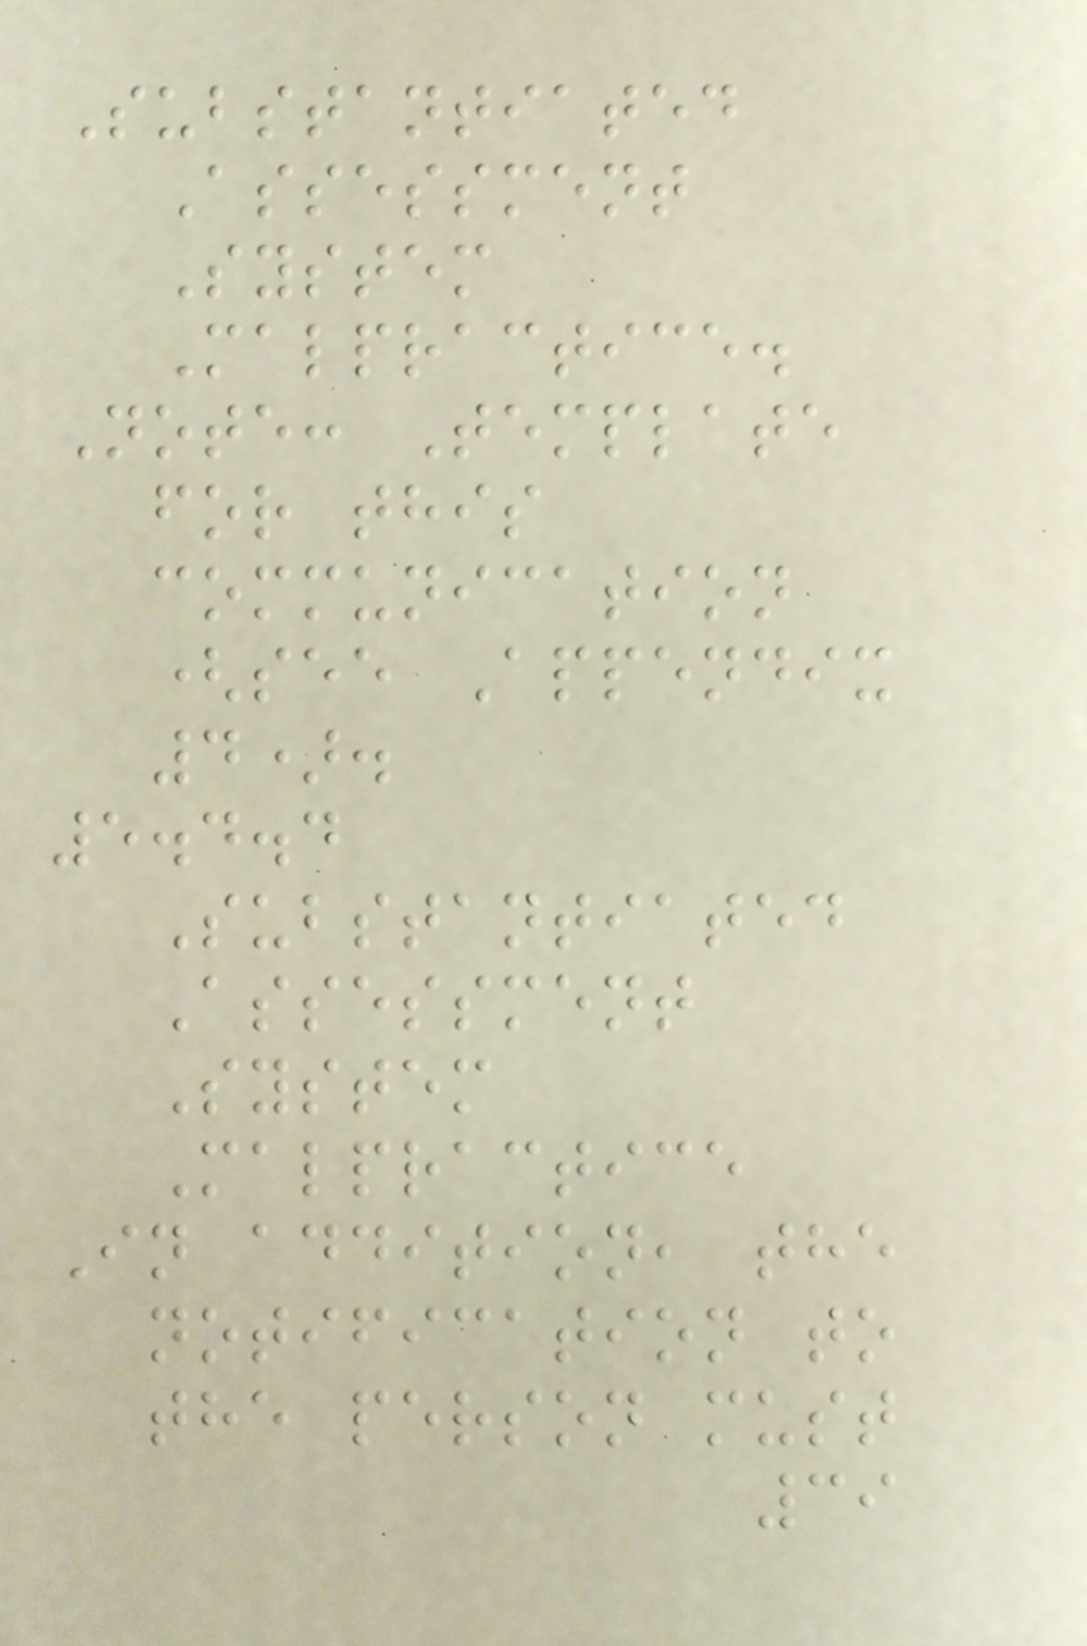Substantiated
Assessment
System
Malpractice.
Note: Template
for this
communication
(see Appendix
4).
5.4.4
Substantiated
Assessment
System
Malpractice
In addition, the
notification to
the person must
39
